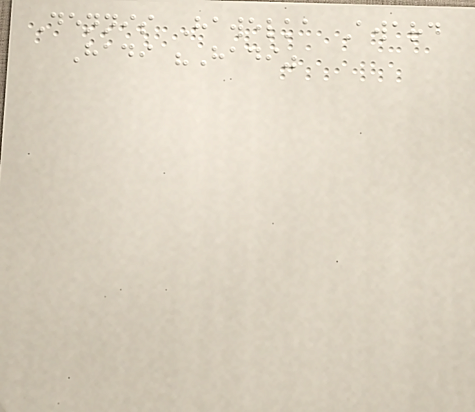Dennis Hawelka Award
Hadi "Hadi"
